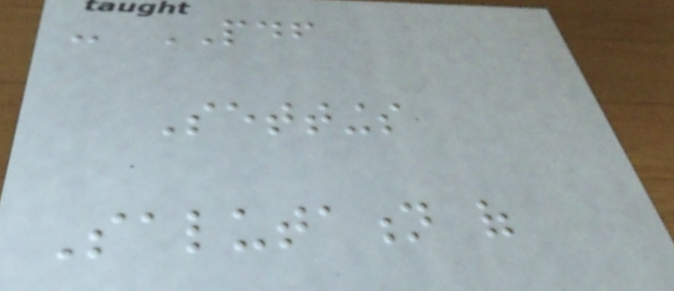- PDF
Settings
Salutation of
